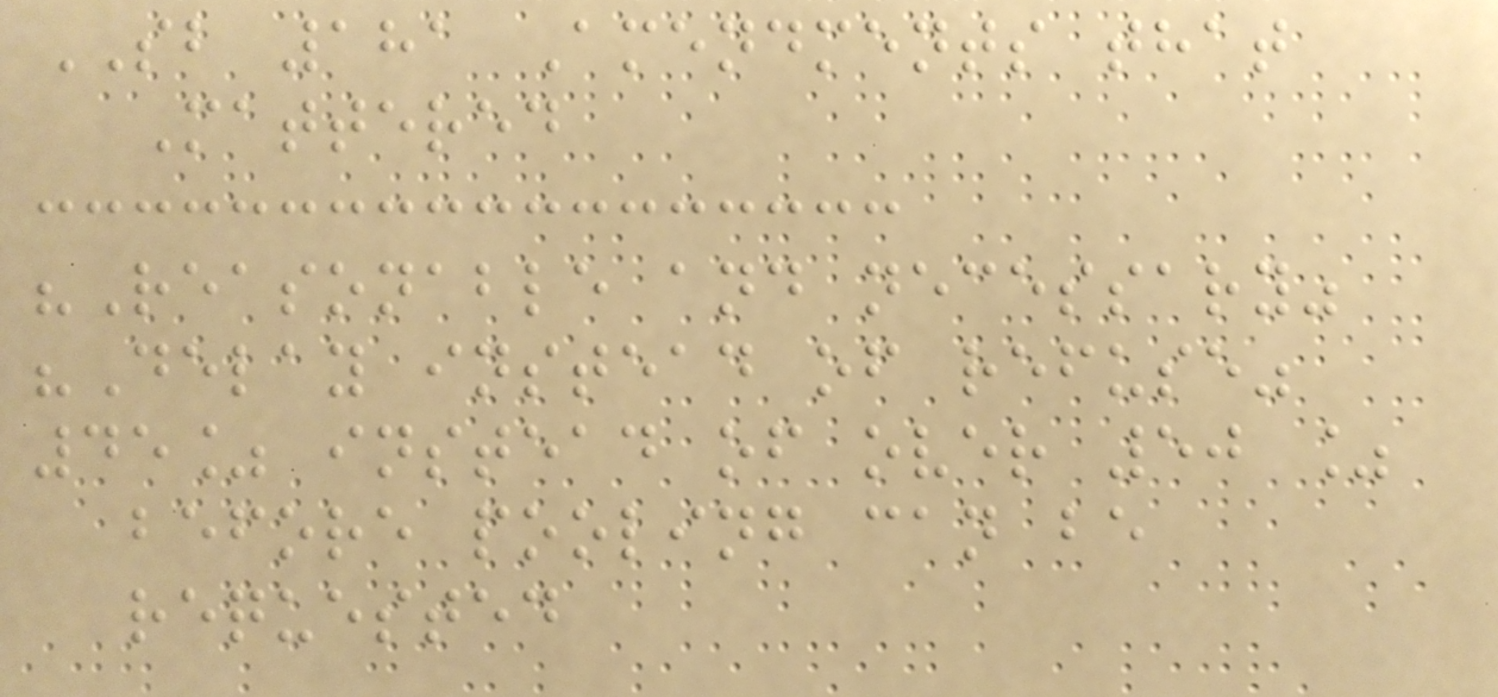SB 181 Amendments that
Mattered
"Reasonable and necessary"
"Delay instead of refuse"
45% instead of over 50 %
before pooling can be
requested
